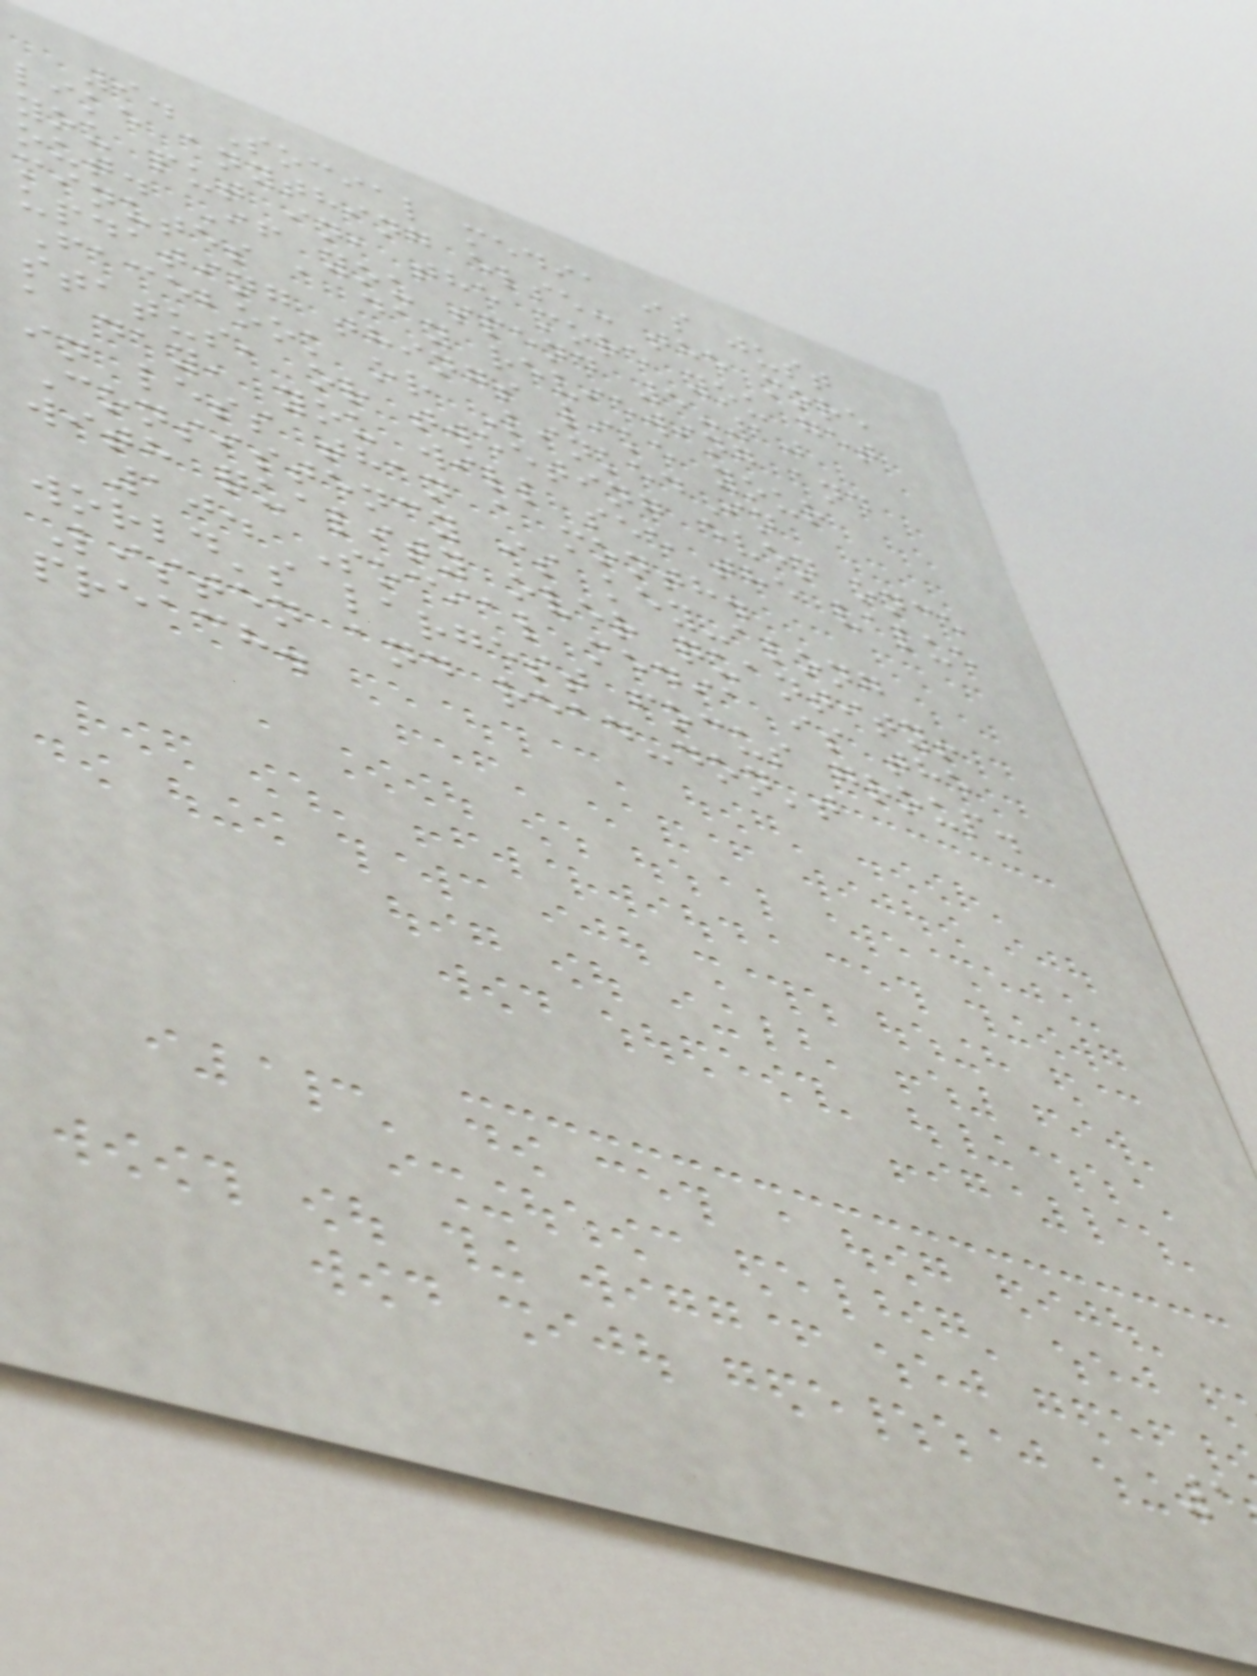9. Social media is just
like anything else: the more
you put in, the more you get
out. If you spend 5-10
minutes a day reviewing and
updating things like your
Facebook or LinkedIn
status, or tweeting even once
a day, you will see the value
in less than a month.
Consistency is key-along
with quality over quantity!
10. Social media is the
world's largest focus group.
Listen and read-don't
preach.
